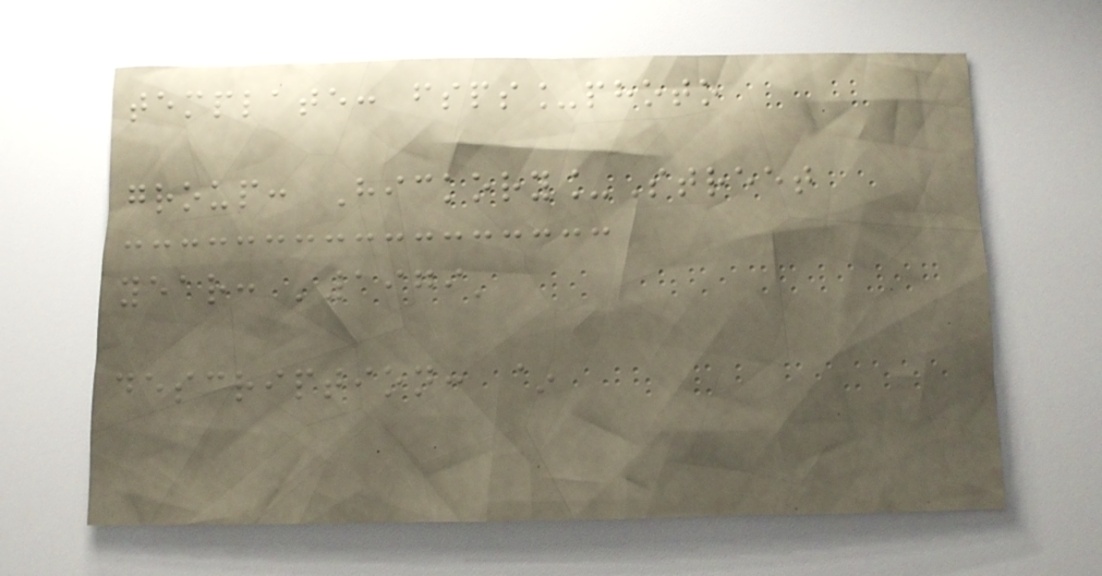template: fsps_photo
group: Hickory_Street
year: '1979'
description: ~
